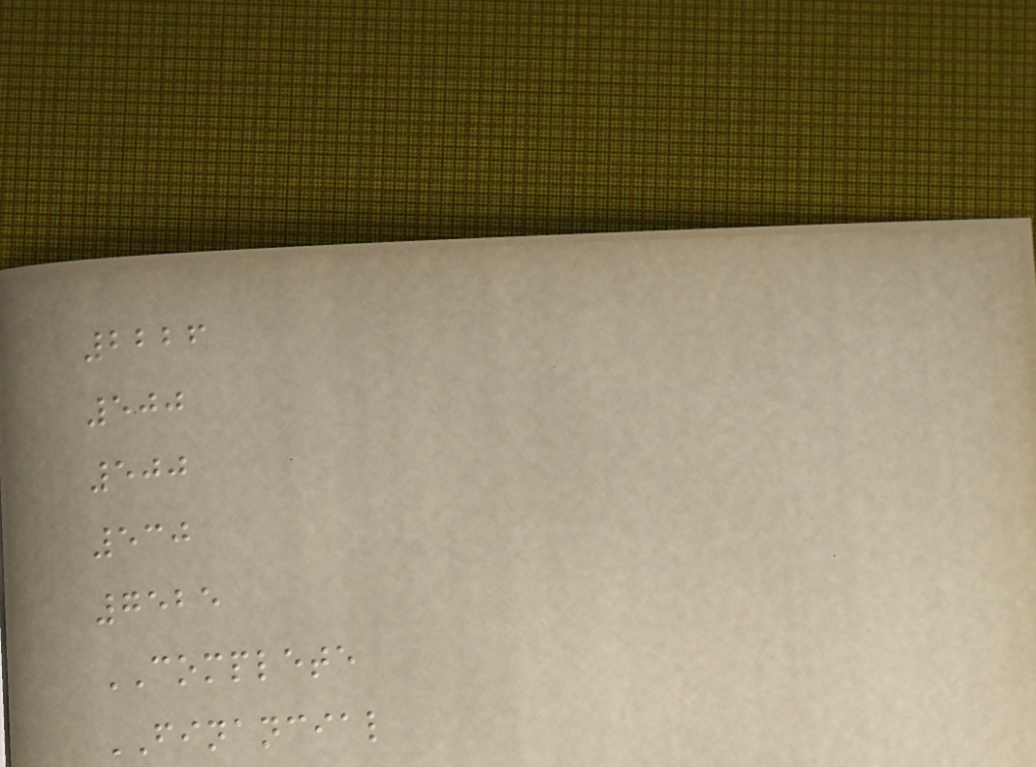2226
500
500
530
7525
COMPLETE
FINANCIAL
